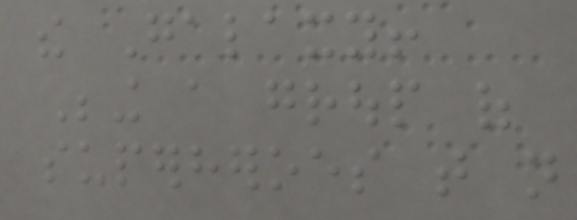the Galaxy!
Being a group of
superheroes that not
